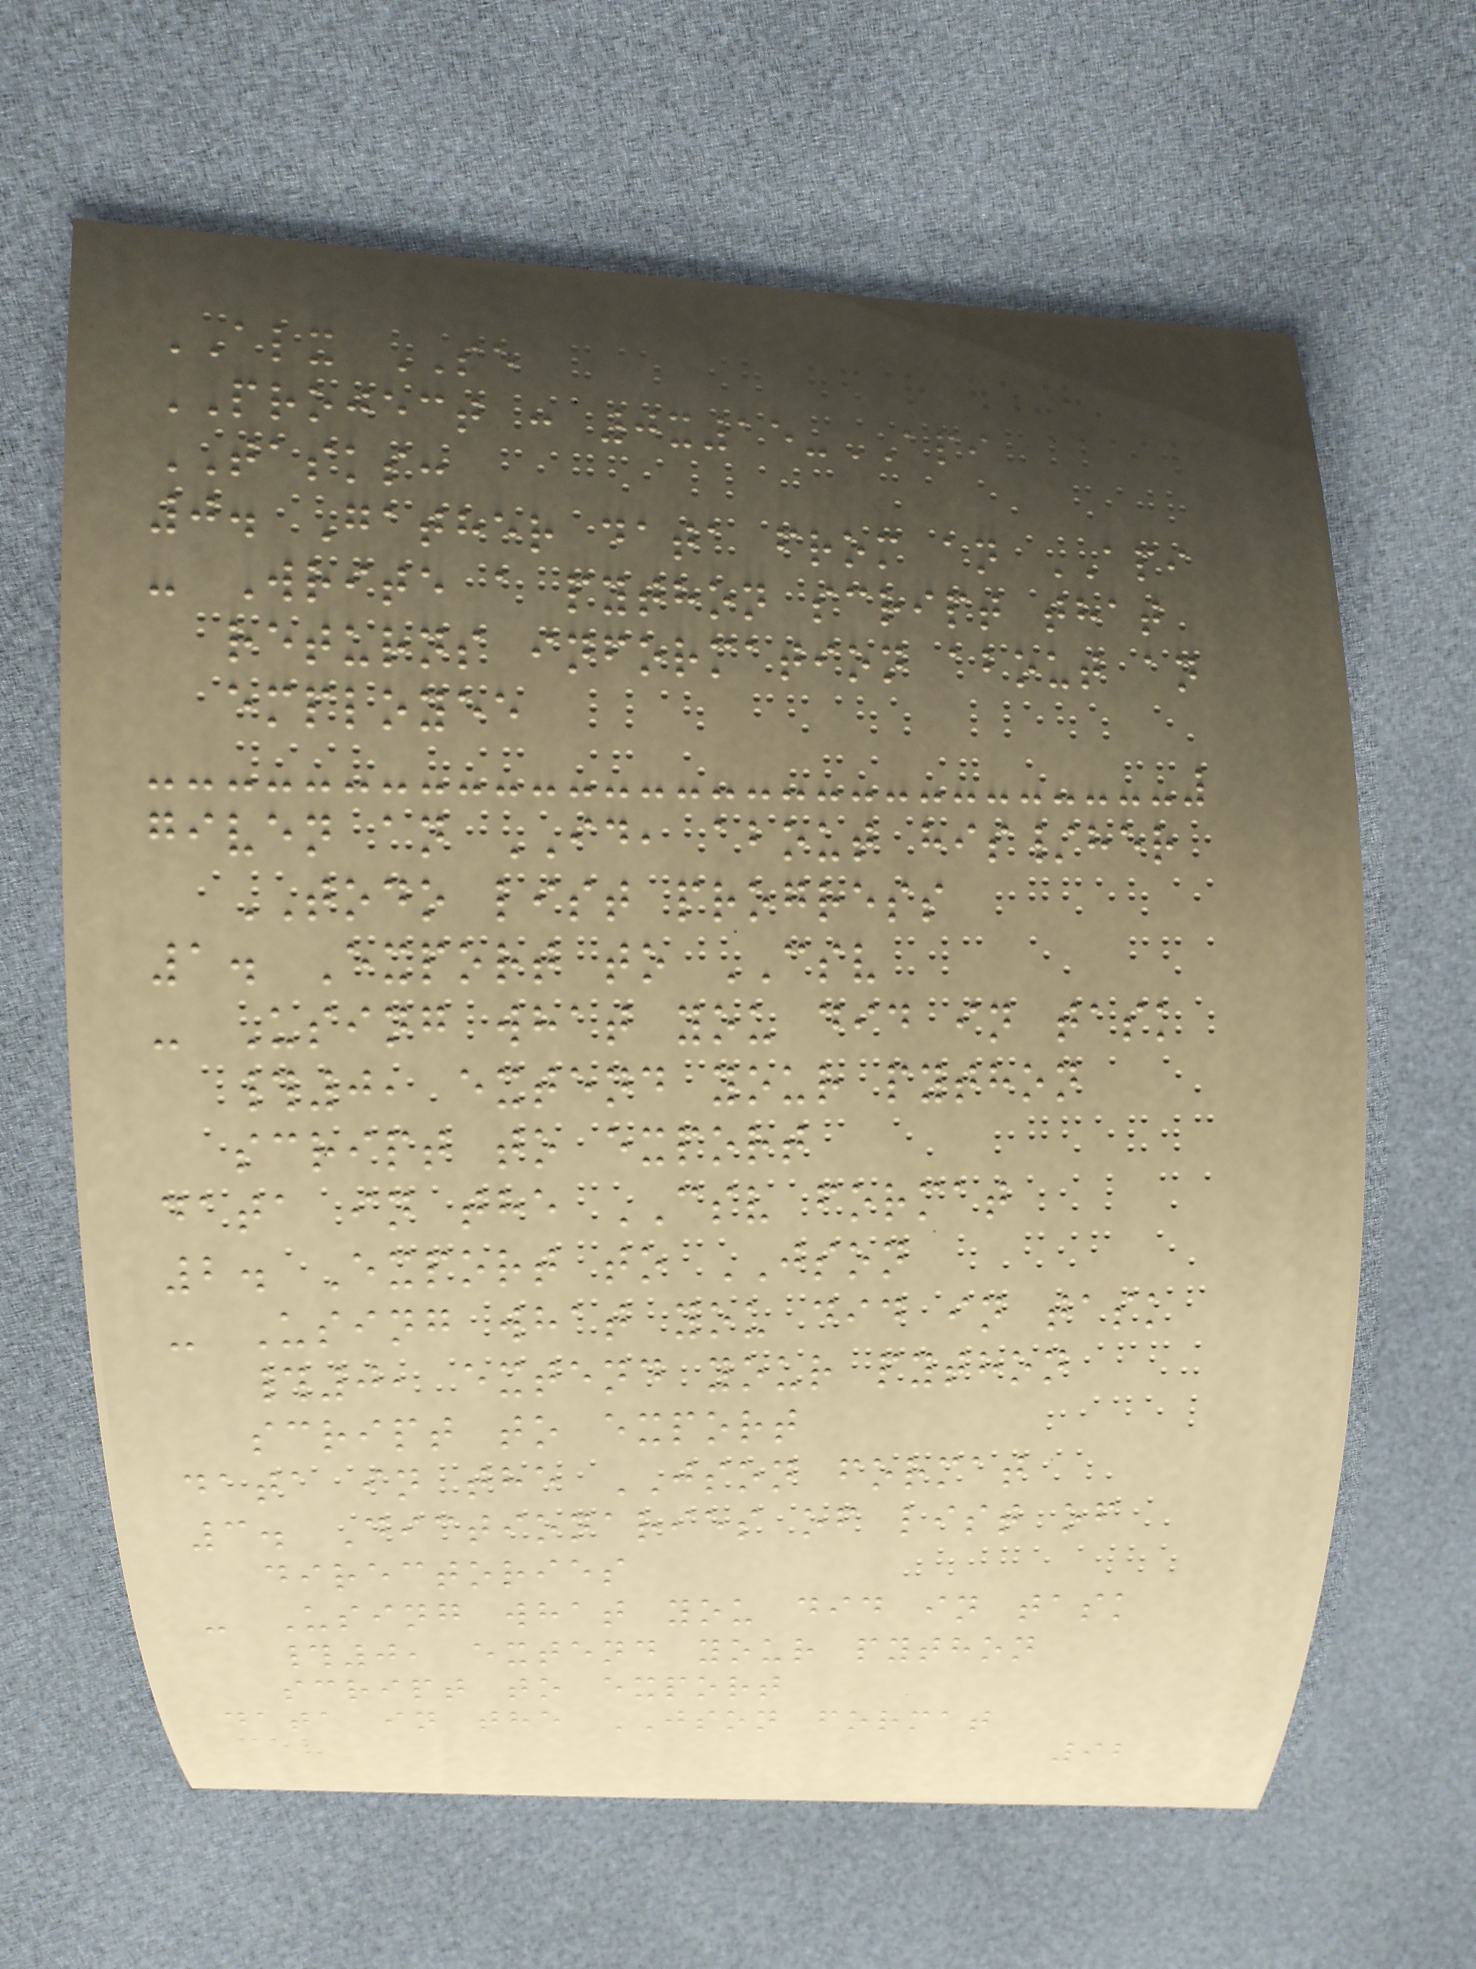ALX SE
PROJECT : 0x15-API
TASKS:
0. Gather data from an API
- Write a python script that
returns information about an
employee
given an ID, about his/her
TODO list progress
1. Export to CSV
- Using what you did in task
#0, extend your python
script to export
data in the CSV format
2. Export to JSON
- Using what you did in task
#0, extend your python
script to export
data in the JSON format
3. Dictionaries of list of
directories
- Using what you did in task
#0, extend your python
script to export
data in the JSON format
92
